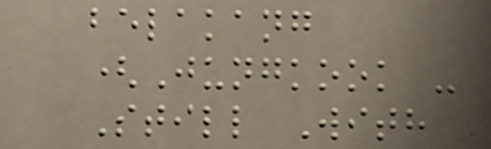belakang
(Jungkook -
Still With
